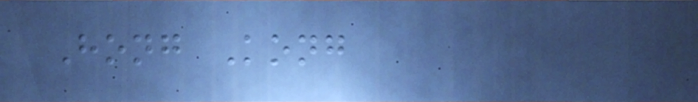Hong Kong
